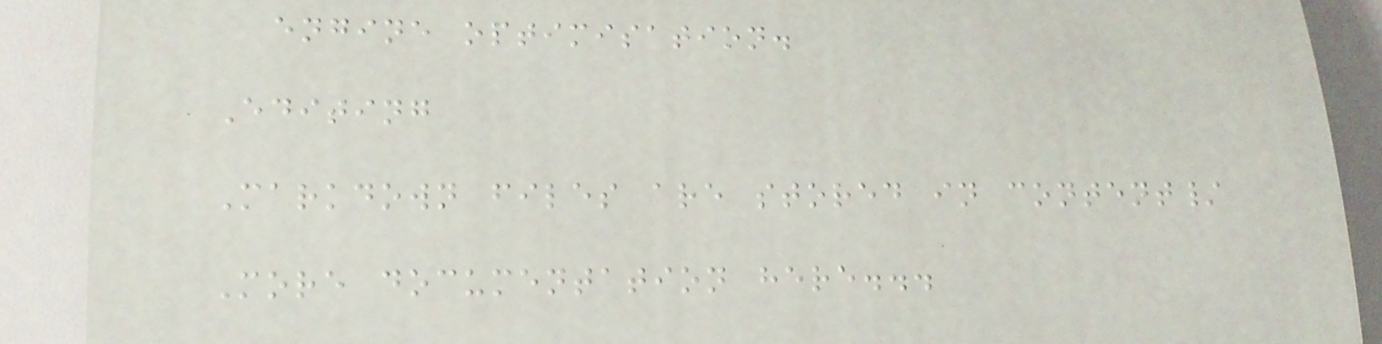engine optimisation.
Editing
Markdown files are stored in content/
More documentation here...
